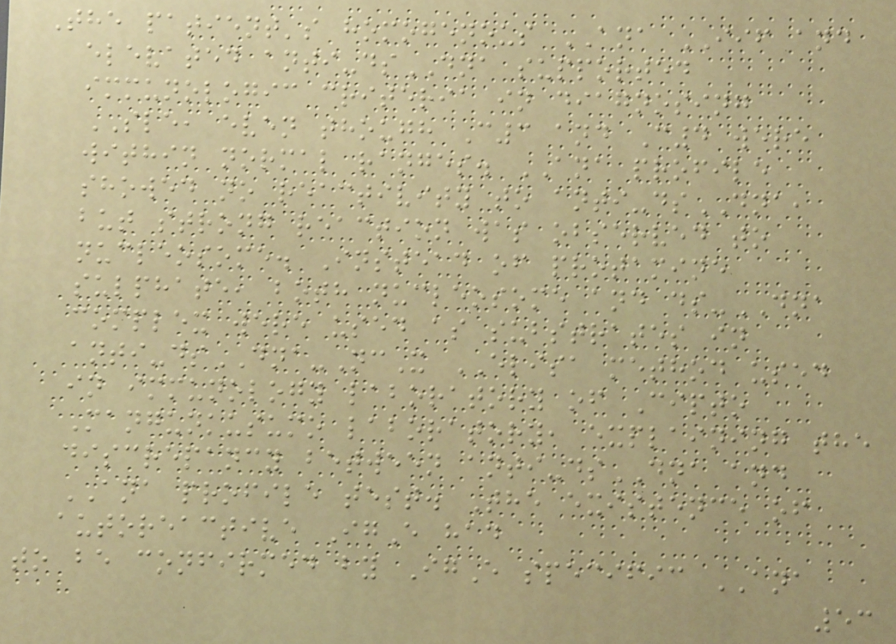The patient's homogenous ANA IIF and
elevated anti-dsDNA supported
immunologic criteria in diagnosing
SLE, even though C3 and C4 were
within normal ranges. ANA profile
showed no reactivity to anti-dsDNA,
but strong reaction was observed to
nucleosome. Instead of protamine
sulphate, both nucleosome and ds-DNA
complex were used as substrates in
anti-dsDNA-NcX ELISA method used
in immunology laboratory of Cipto
Mangunkusumo laboratory, explaining the
discrepancy between anti-dsDNA and
ANA profile test. The existence of
autoreactive IgE had
to be confirmed by IgE specific ANA
53
